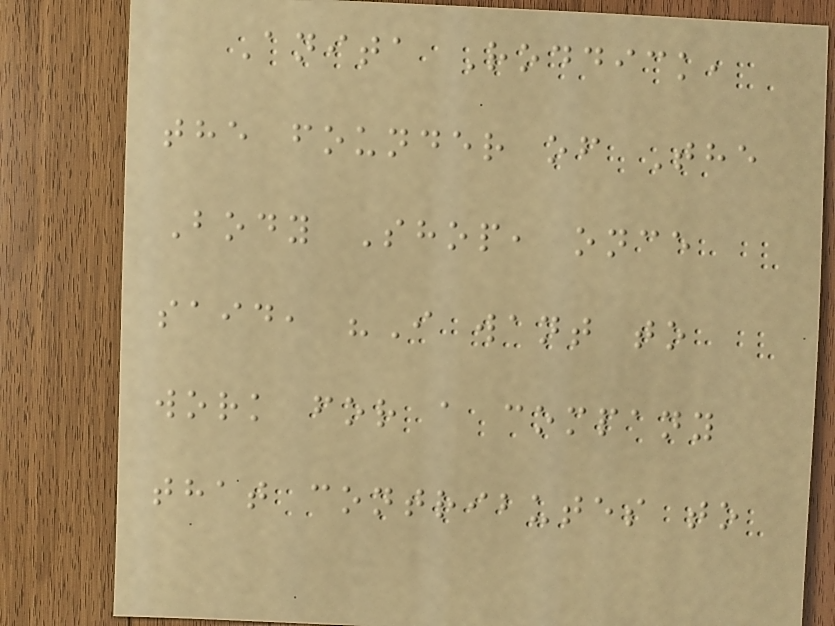Anita Roddick,
the founder of The
Body Shop, once
said, "I want to
work for a company
that contributes to
